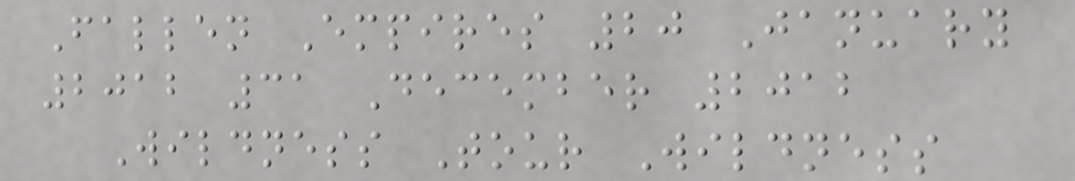Fallen Empires 20 January
2012 31 December 2012
Wildness Tour Wildness
